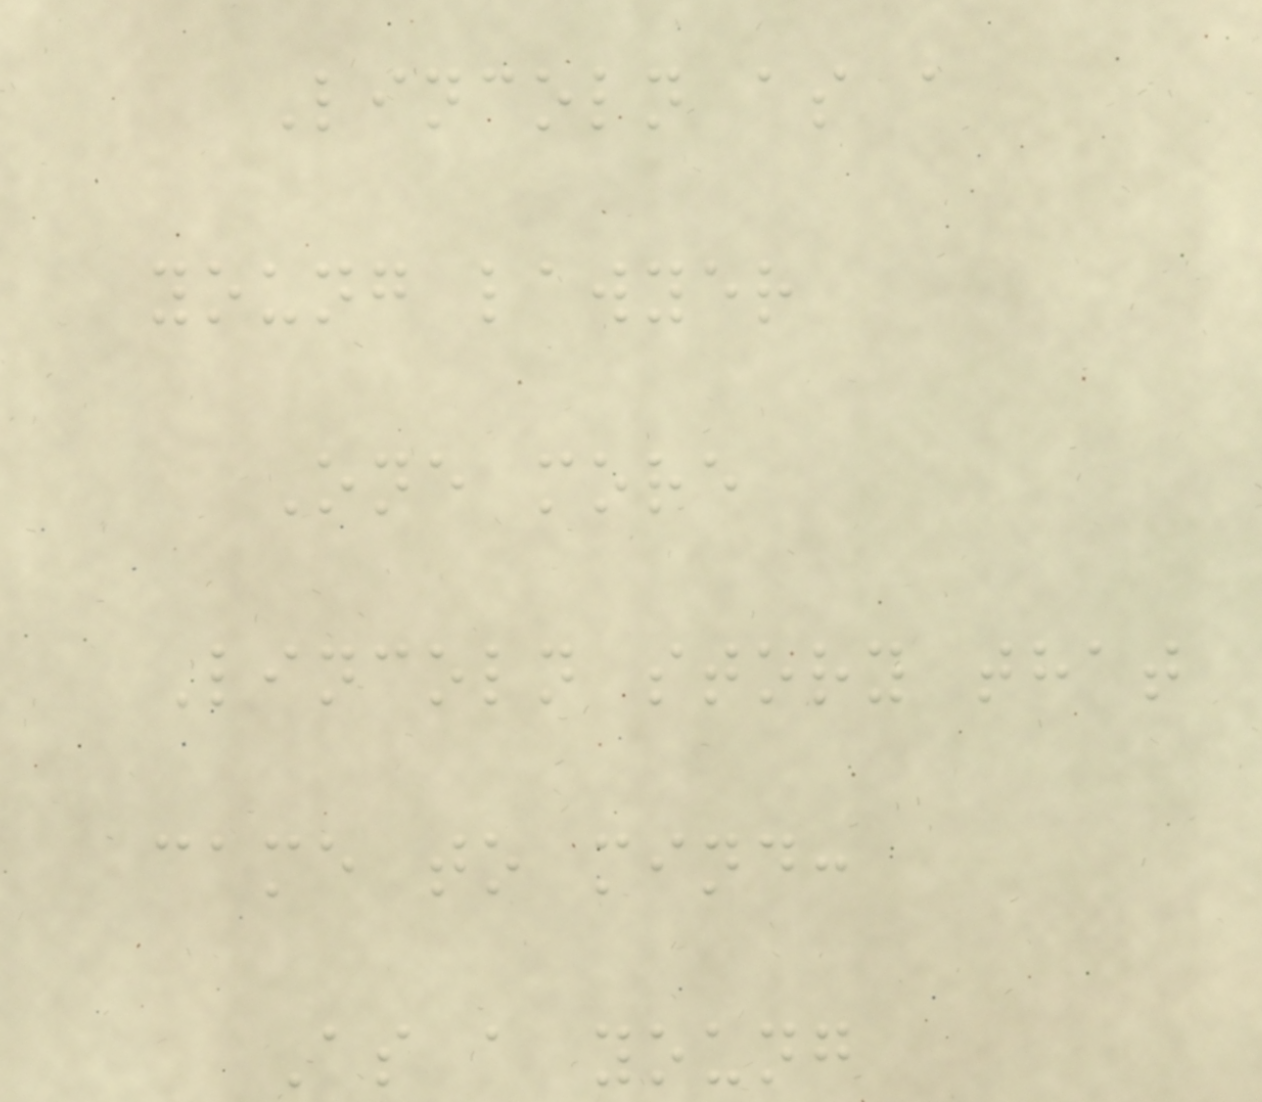Lincoln as a
young lawyer
One more
Lincoln story that
came to mind:
As a young
